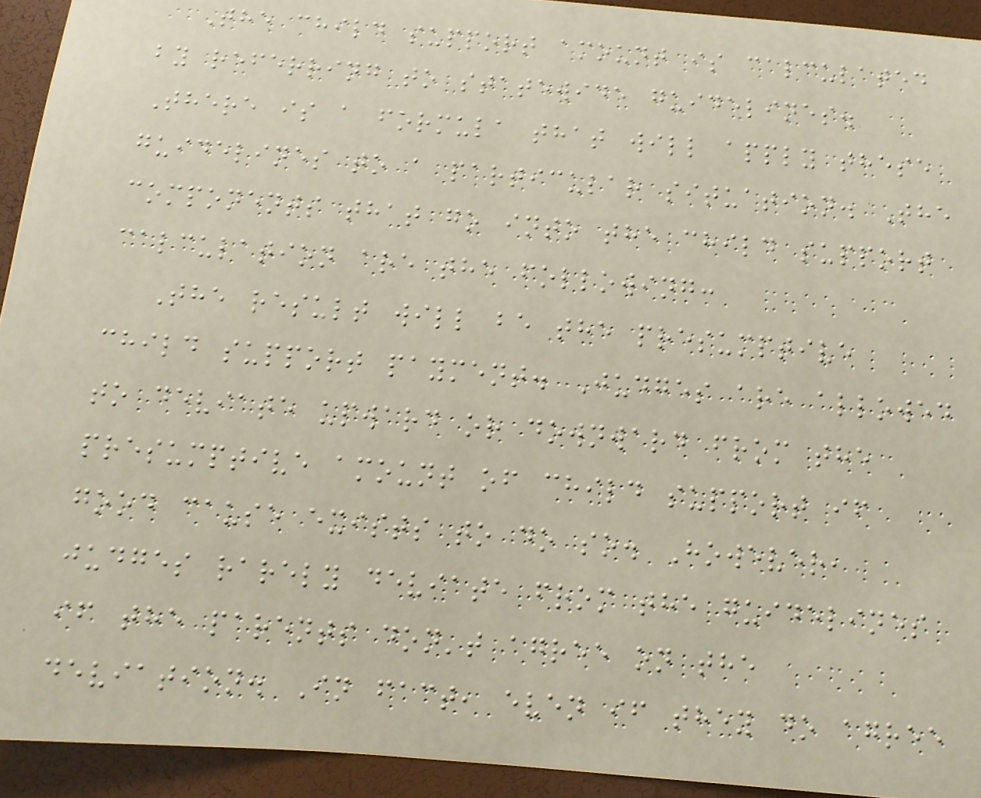The child support amount is calculated
by referring to statewide guidelines.
There is a formula that will apply these
guidelines to a particular situation. The
components that go into the child support
calculation are the following:
The result will be the presumptive
child support payment. Judges are allowed
to deviate upward or downward from the
presumptive amount of child support if
good cause exists to do so. However,
judges rarely deviate from the guidelines
if the parents don't agree on the
deviation. In fact, even if they do agree
